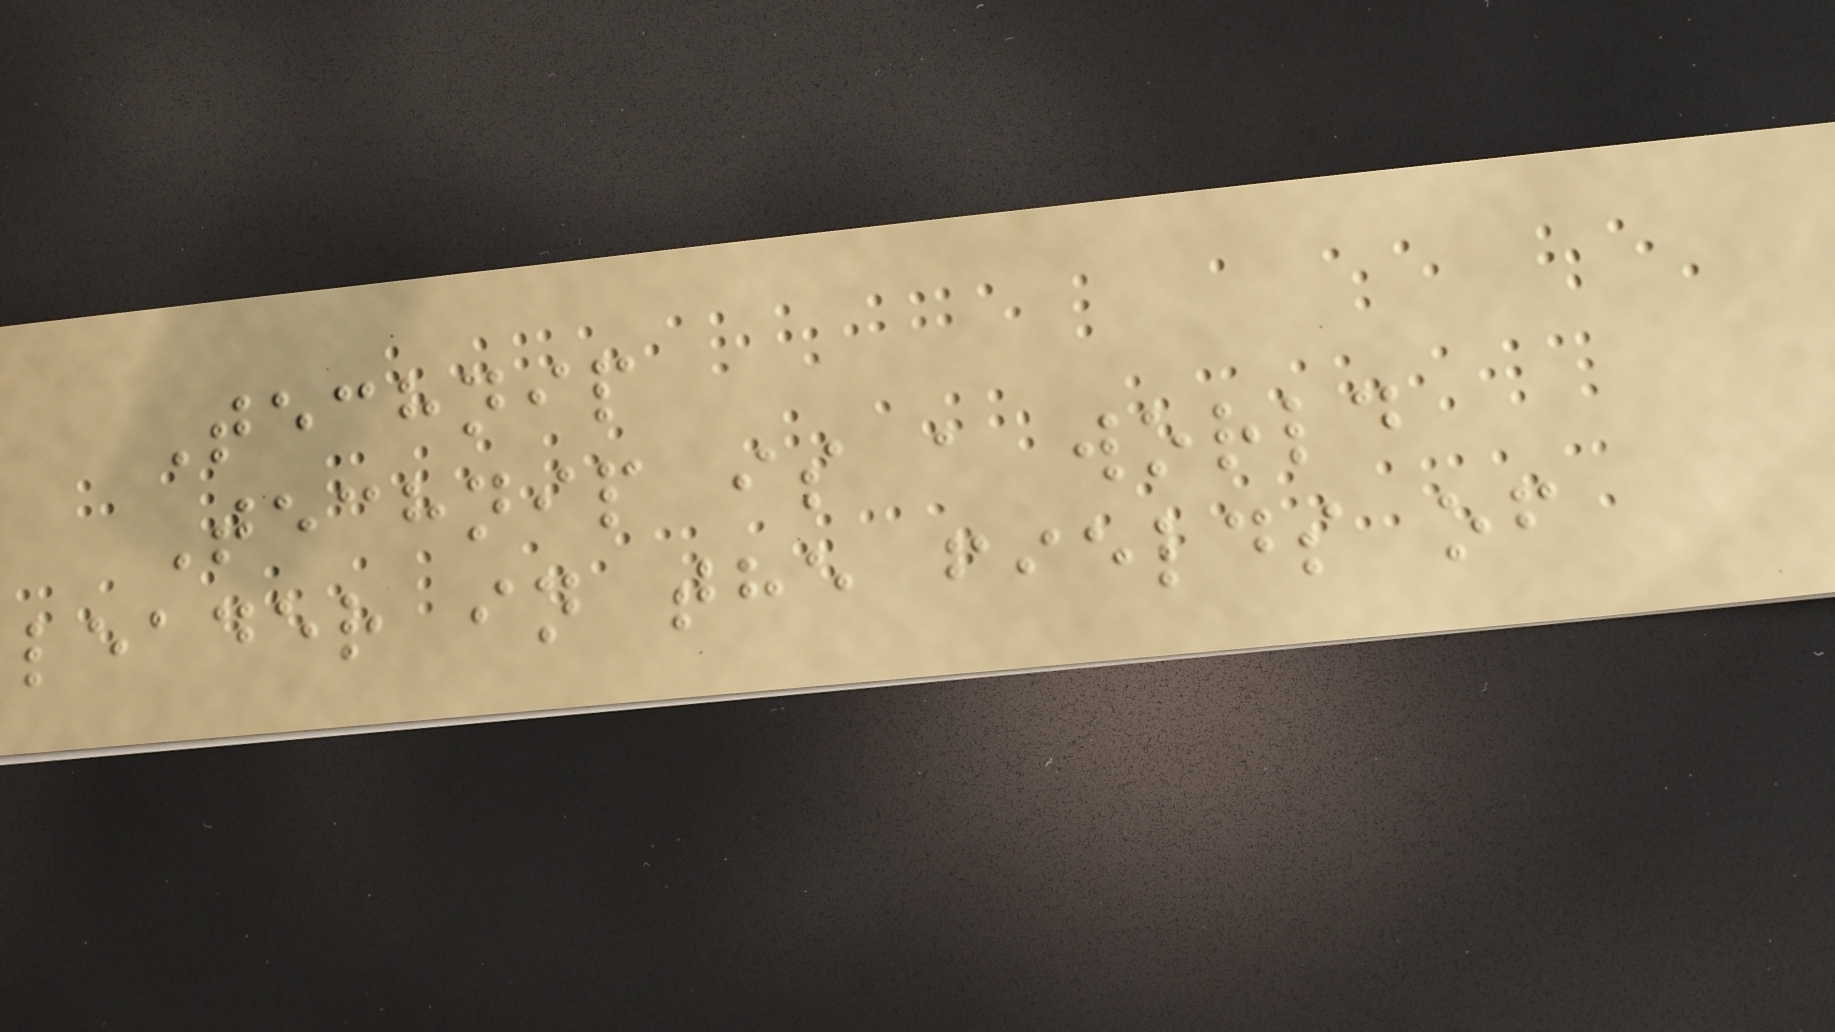Technip
Technip is a world
leader in the fields of
